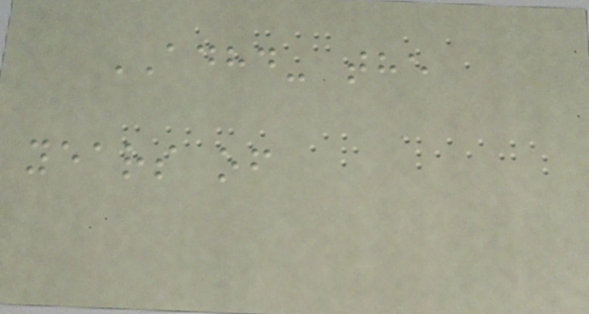ADHD- the
years of
